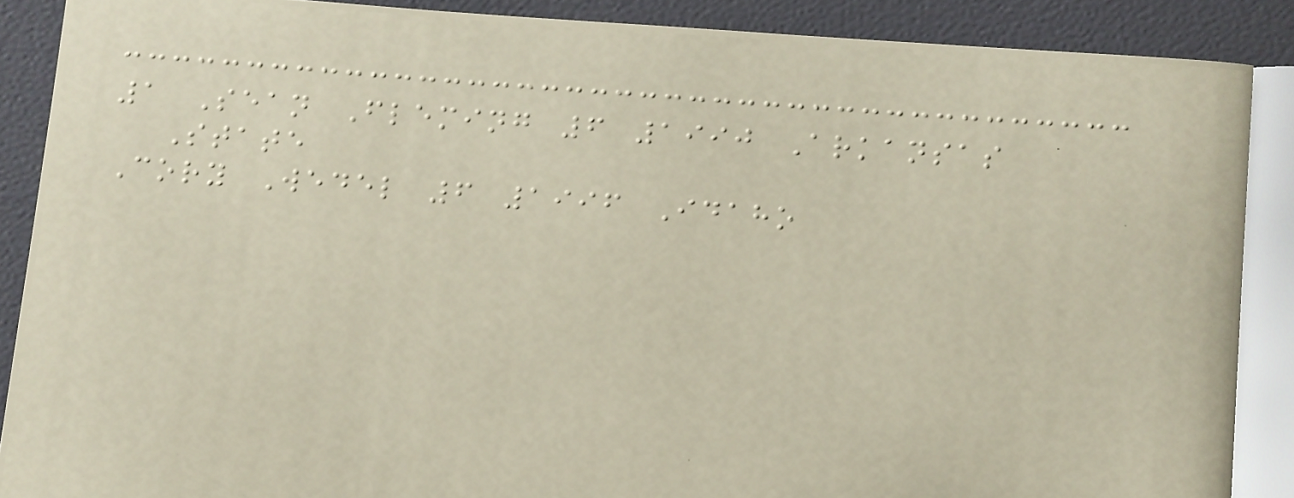1 Sean Fleming 6 1990 Arkansas
State
Cory Wedel 6 1996 Idaho
